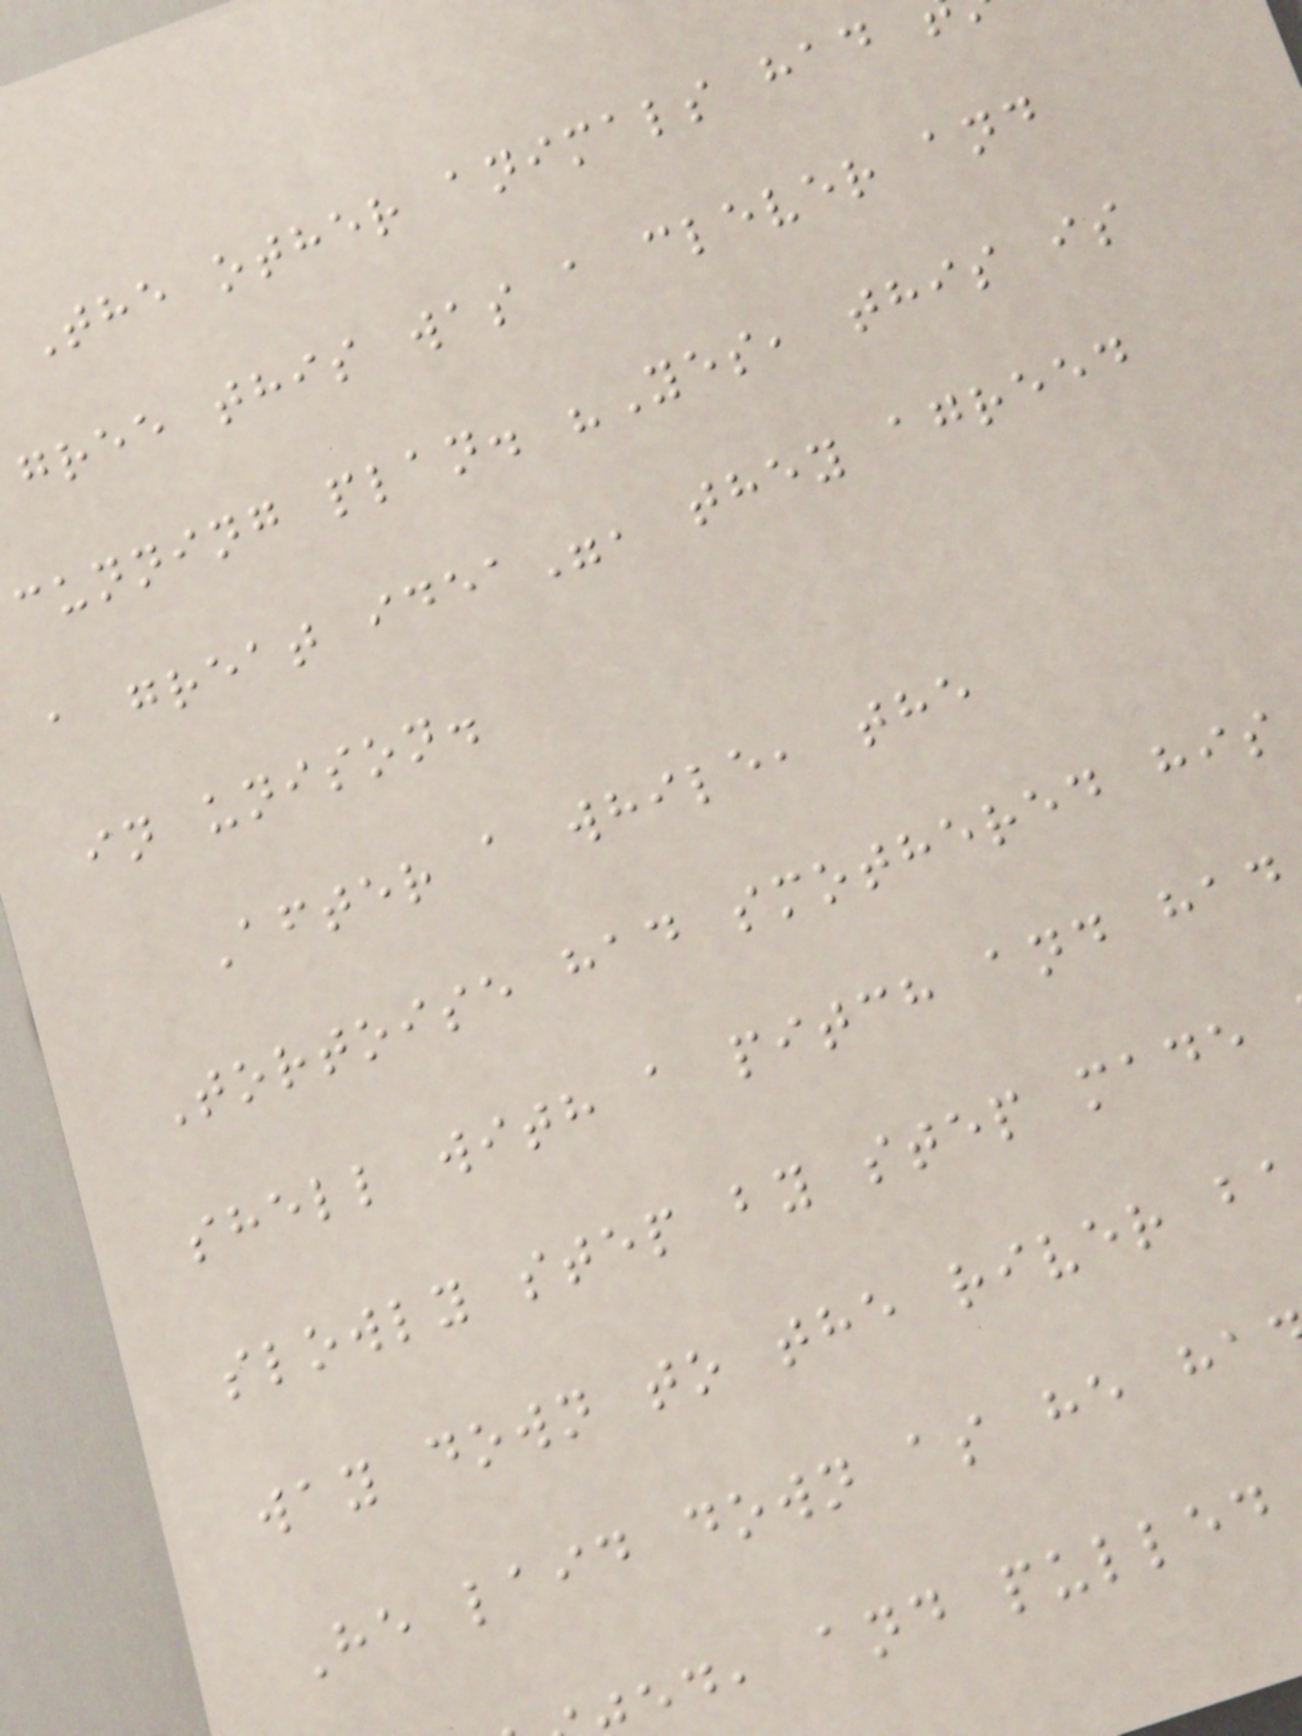The other animals had
gree this was a clever and
cunning plan. "Yes, this is
a great idea", they agreed
in unison.
After a while, the
Tortoise had smothered his
shell with a pitch and had
slowly step by step made
way down to the river b
He laid down as he ha
ed, and pulled
